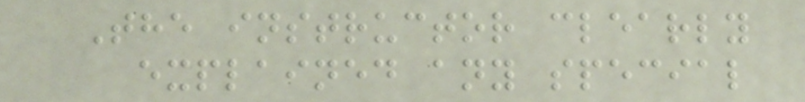The instructor clearly
explained any special
